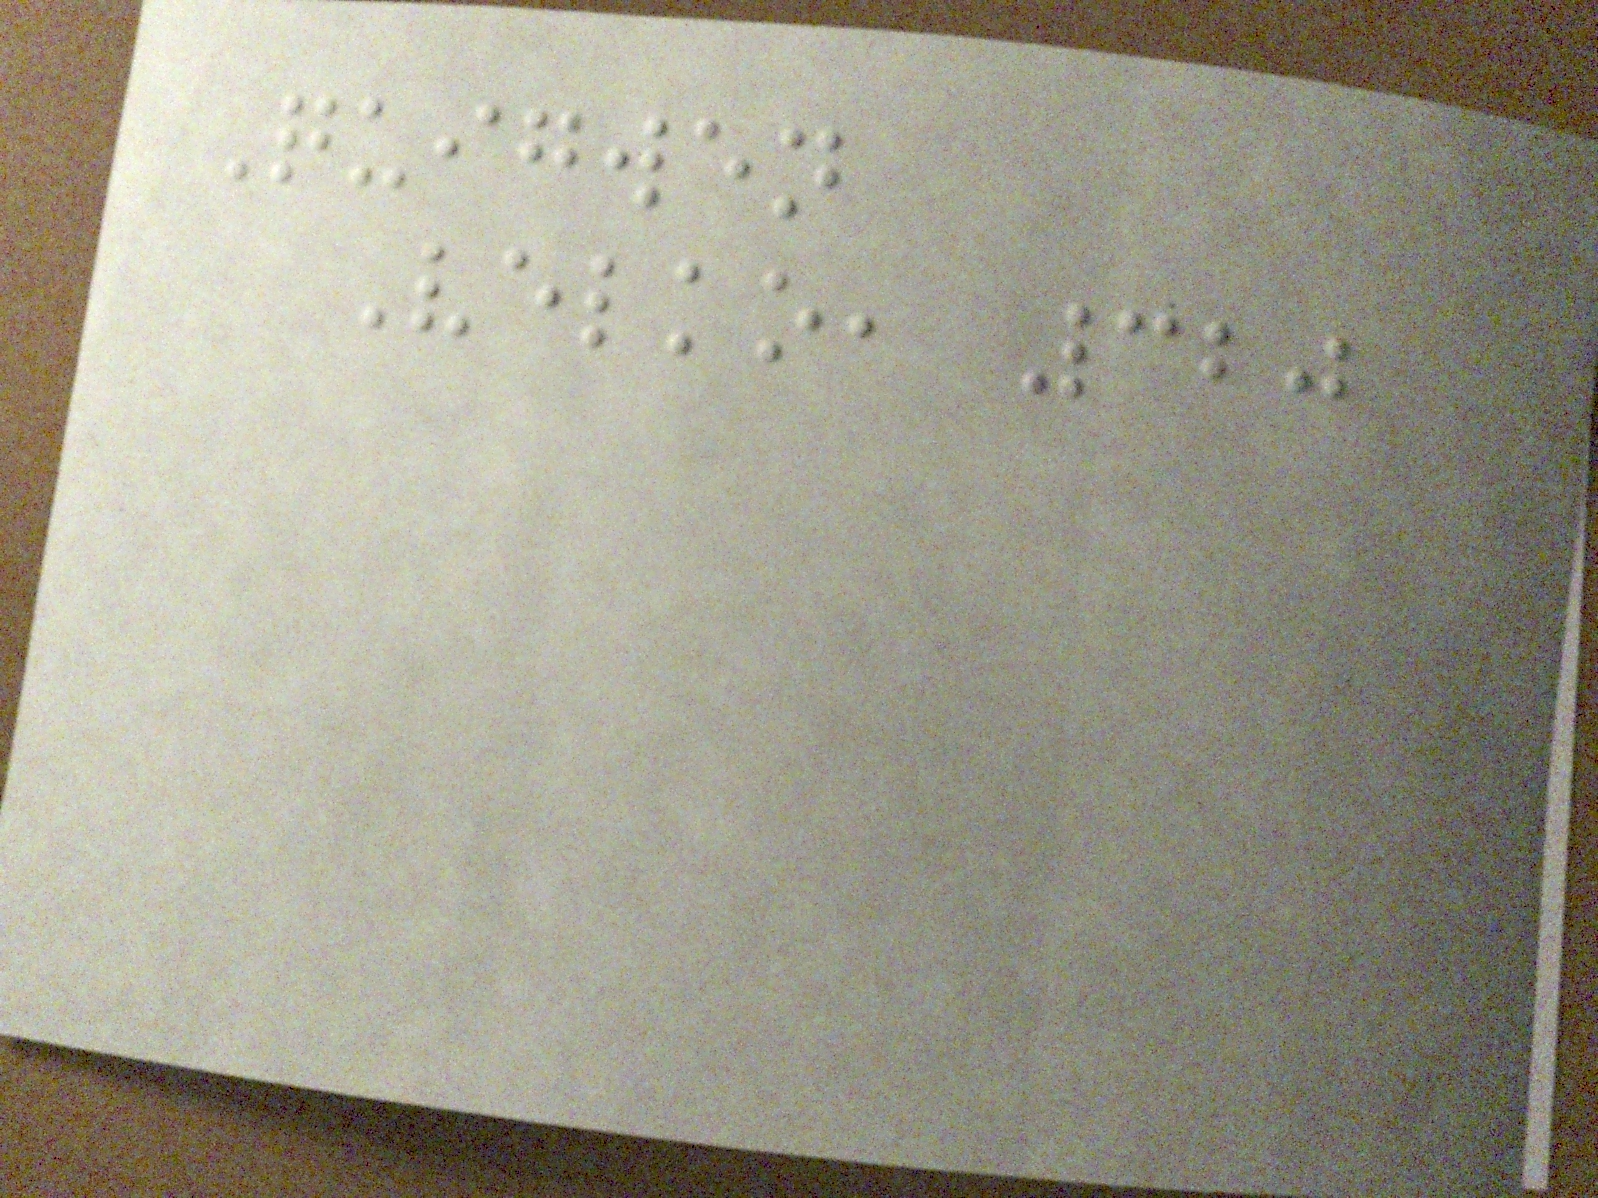Quigwen
Velko, 320
